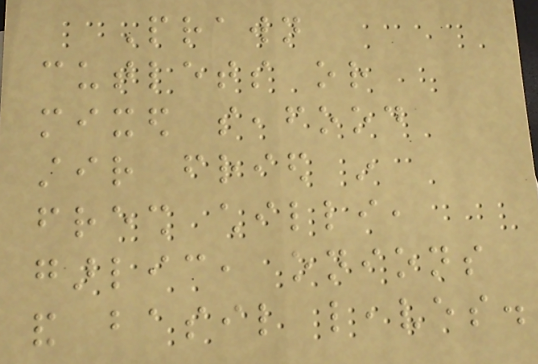Prawn
cutlets or
mixed seafood
stir fried in
fresh chilli,
garlic, onions
and basil leaves.
